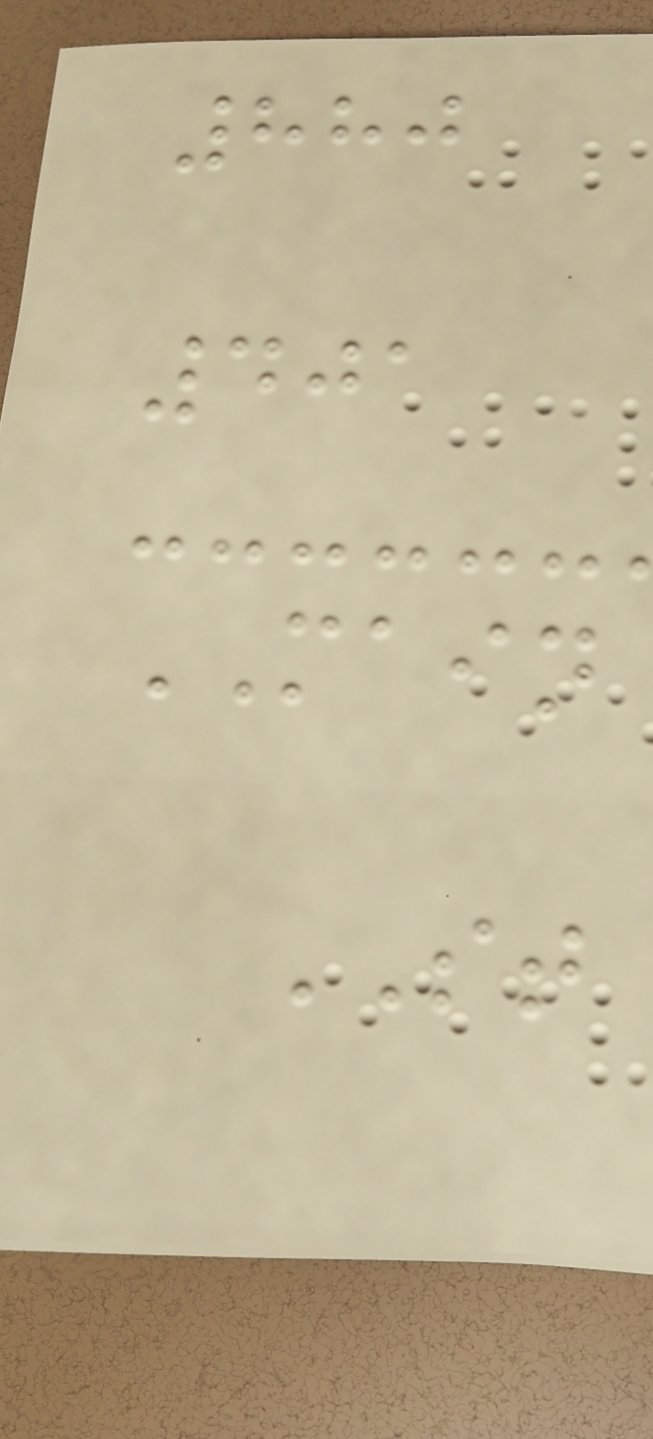880
401
MAIN
ST
